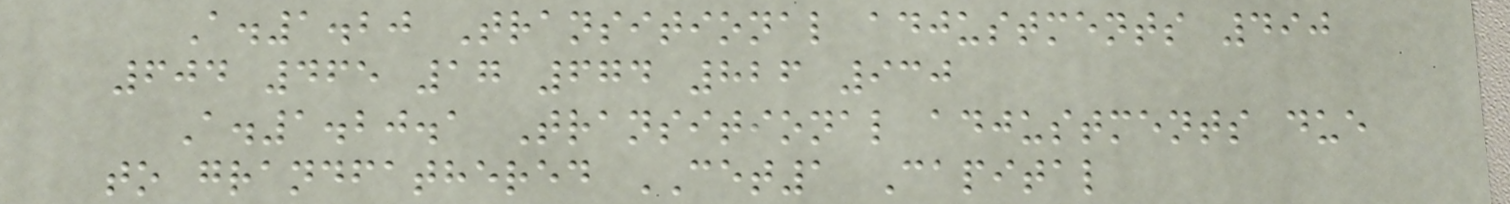A.1.20 Transitional adjustments 490
604 465 17 674 826 930
A.1.20.1 Transitional adjustments due
to grandfathered CET1 Capital
